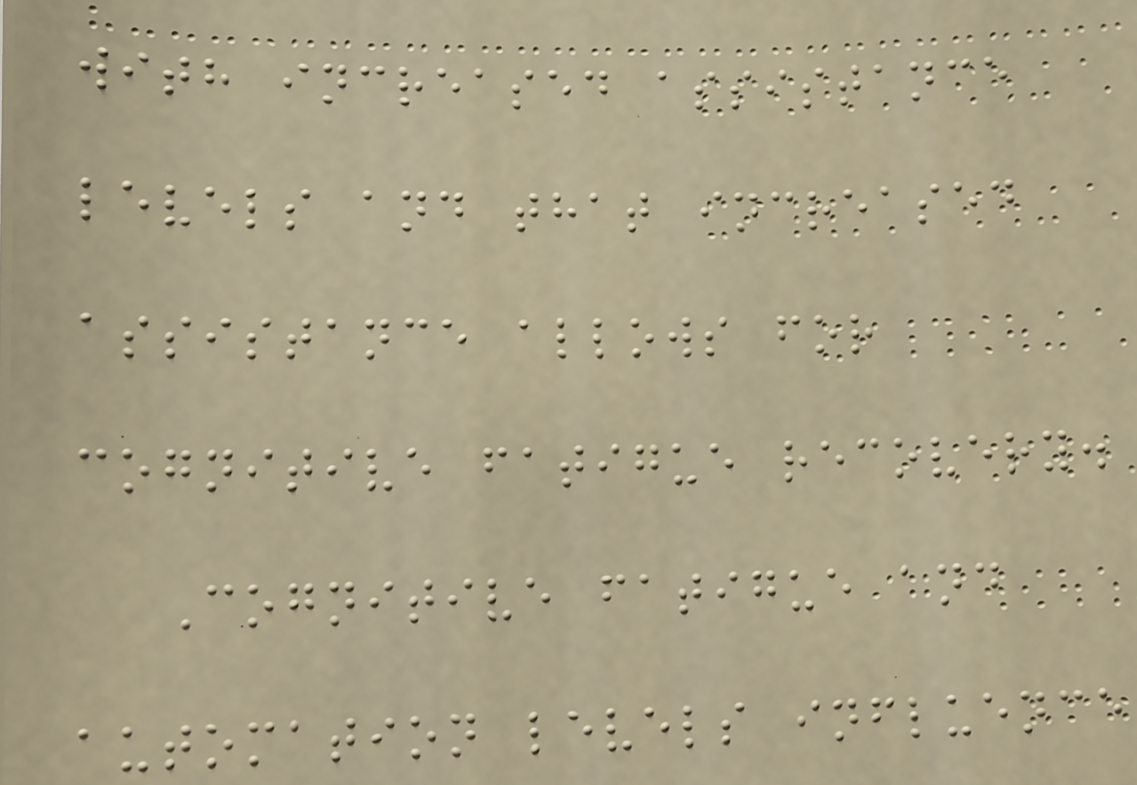with increased assistance
levels and that increased
assistance allows for
cognitive fatigue recovery.
Cognitive fatigue and
automation levels influence
